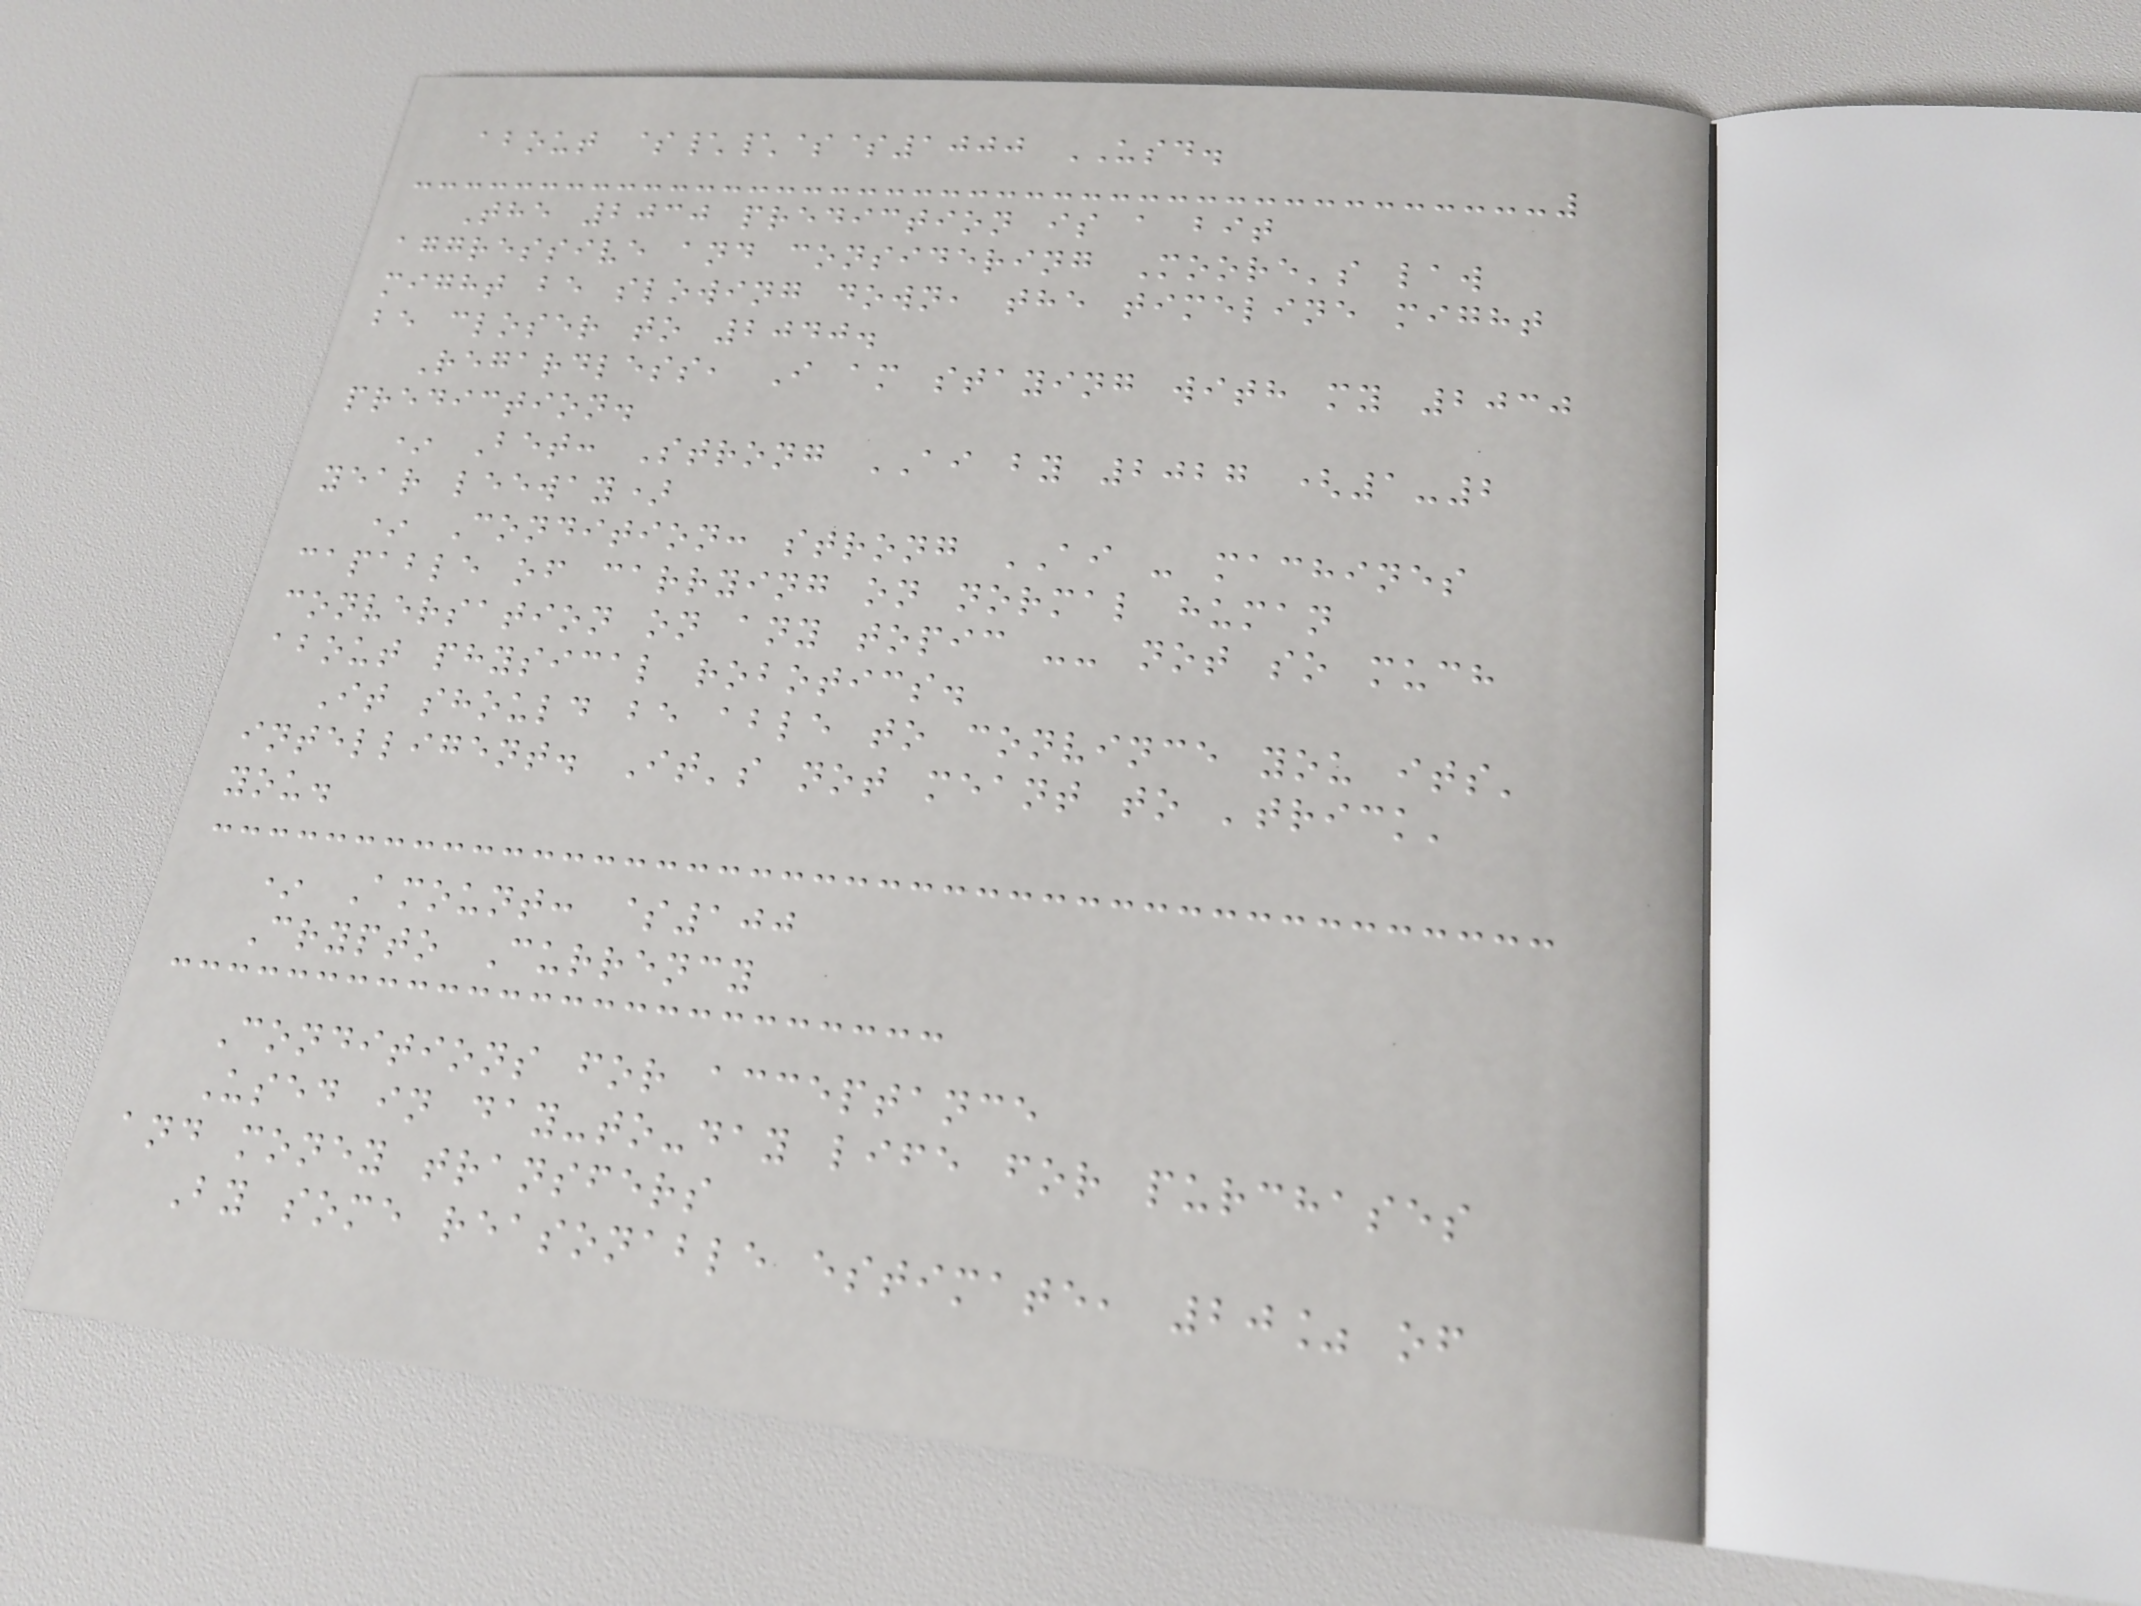about $\\$$1000 USD.
The 2030 prediction is a bit
aggressive and considering Moore's law
might be slowing down, the timeline might
be closer to 2040.
Regardless, I am staying with my 2030
prediction.
* Bet: Strong AI by 2027 (1-2
year leeway)
* Condition: strong AI - machines
capable of carrying on normal human
conversation on any topic -- not so much
about physical robotics.
It should be able to convince you its'
intelligent. It's not meant to 'trick'
you.
* Amount: $100
Crypto Currency
Conditions for acceptance
Used in day-to-day life for purchases
and money transfers
By some reasonable estimate, 20% of
